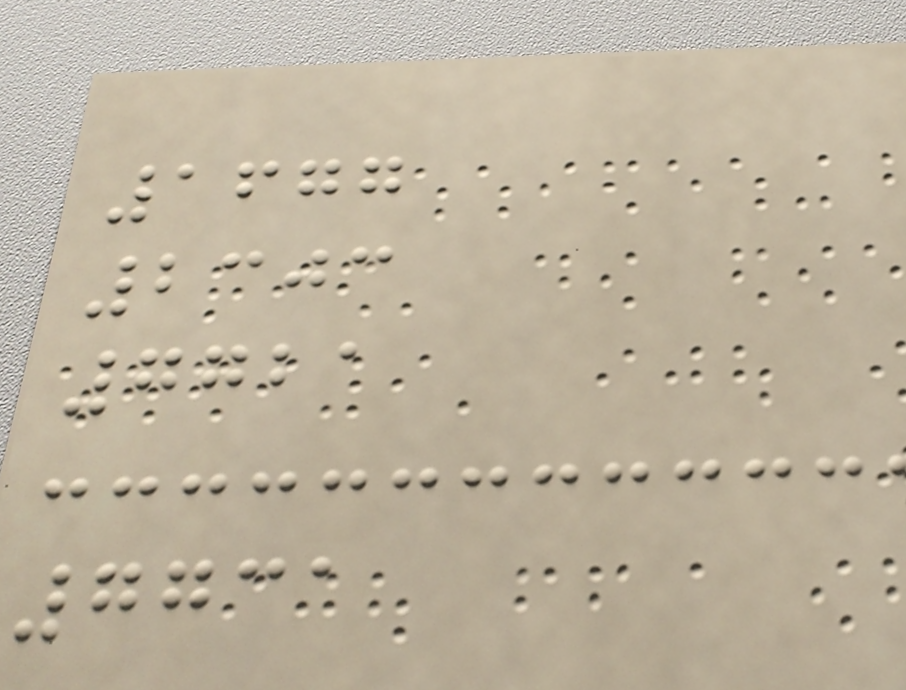1677
2303
7721
7731
